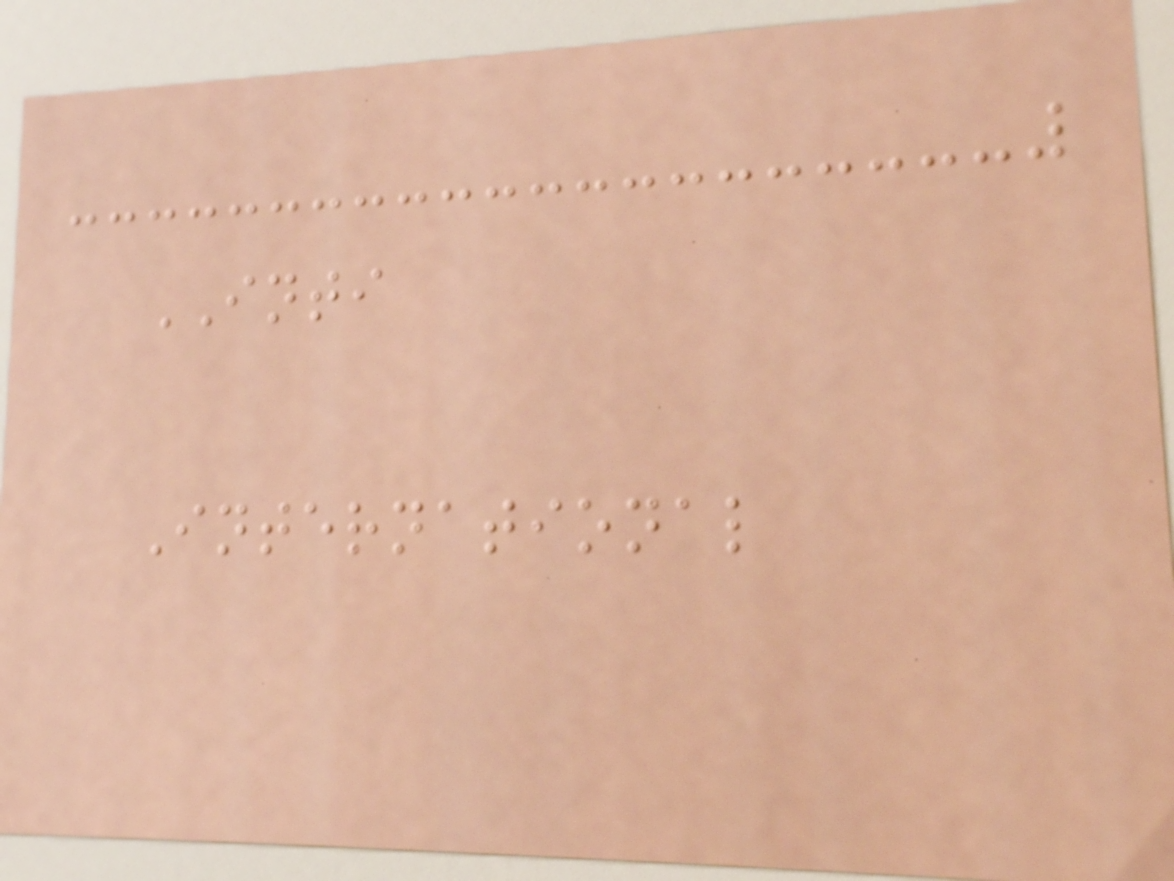INTI
International
